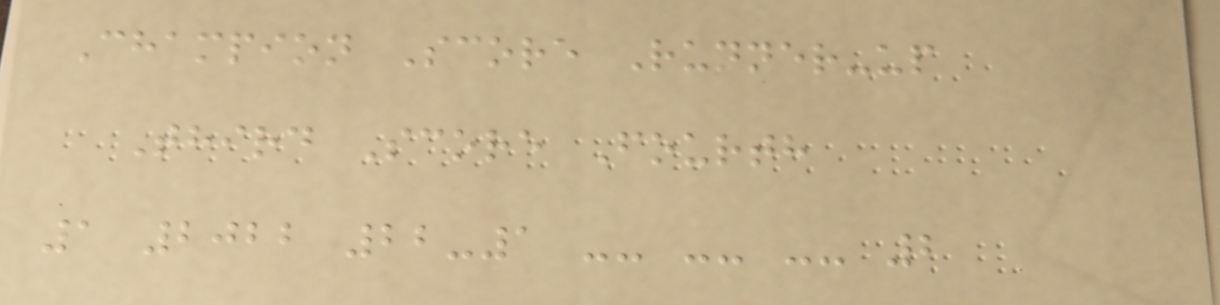Champion Score Runner-up
Third Score Fourth
1 2022 22-1 -- -- -- 2
